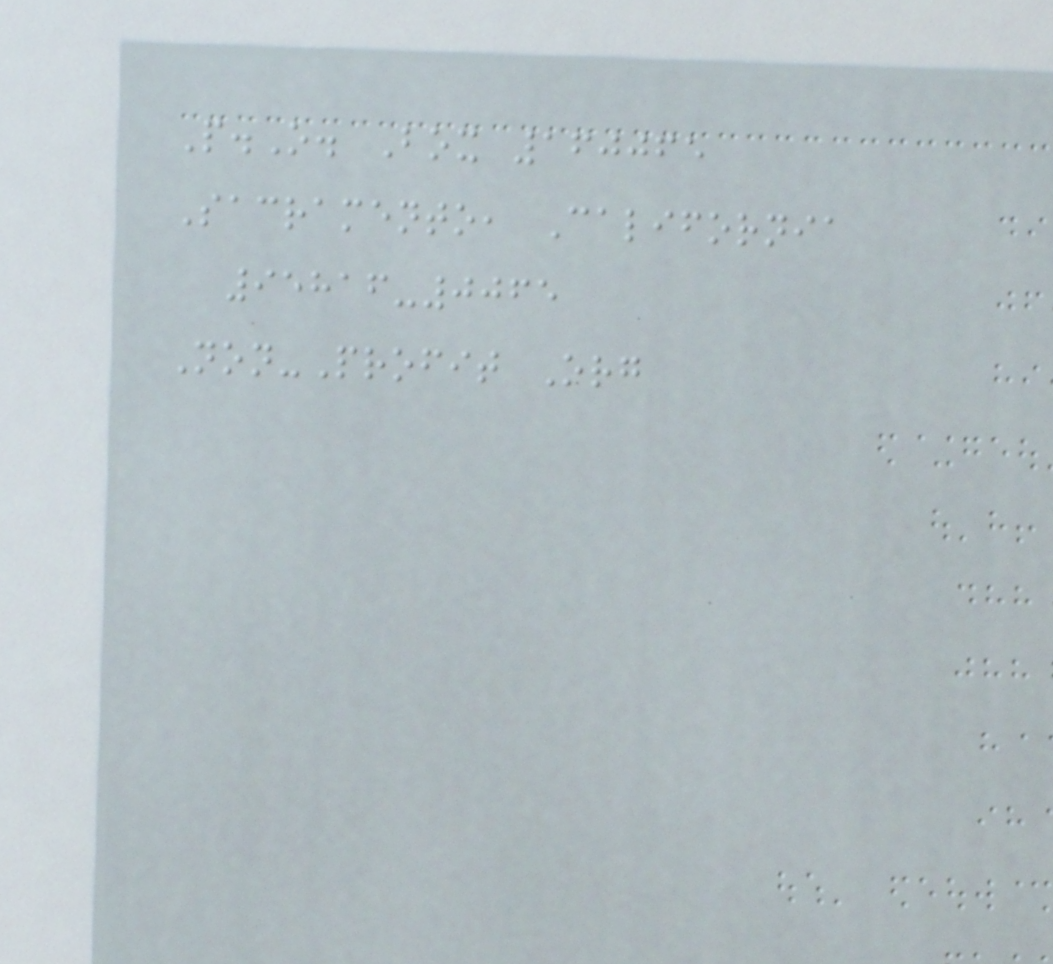P.O. Box 160065
Sacramento, California
95816-0065
Non-Profit Org
